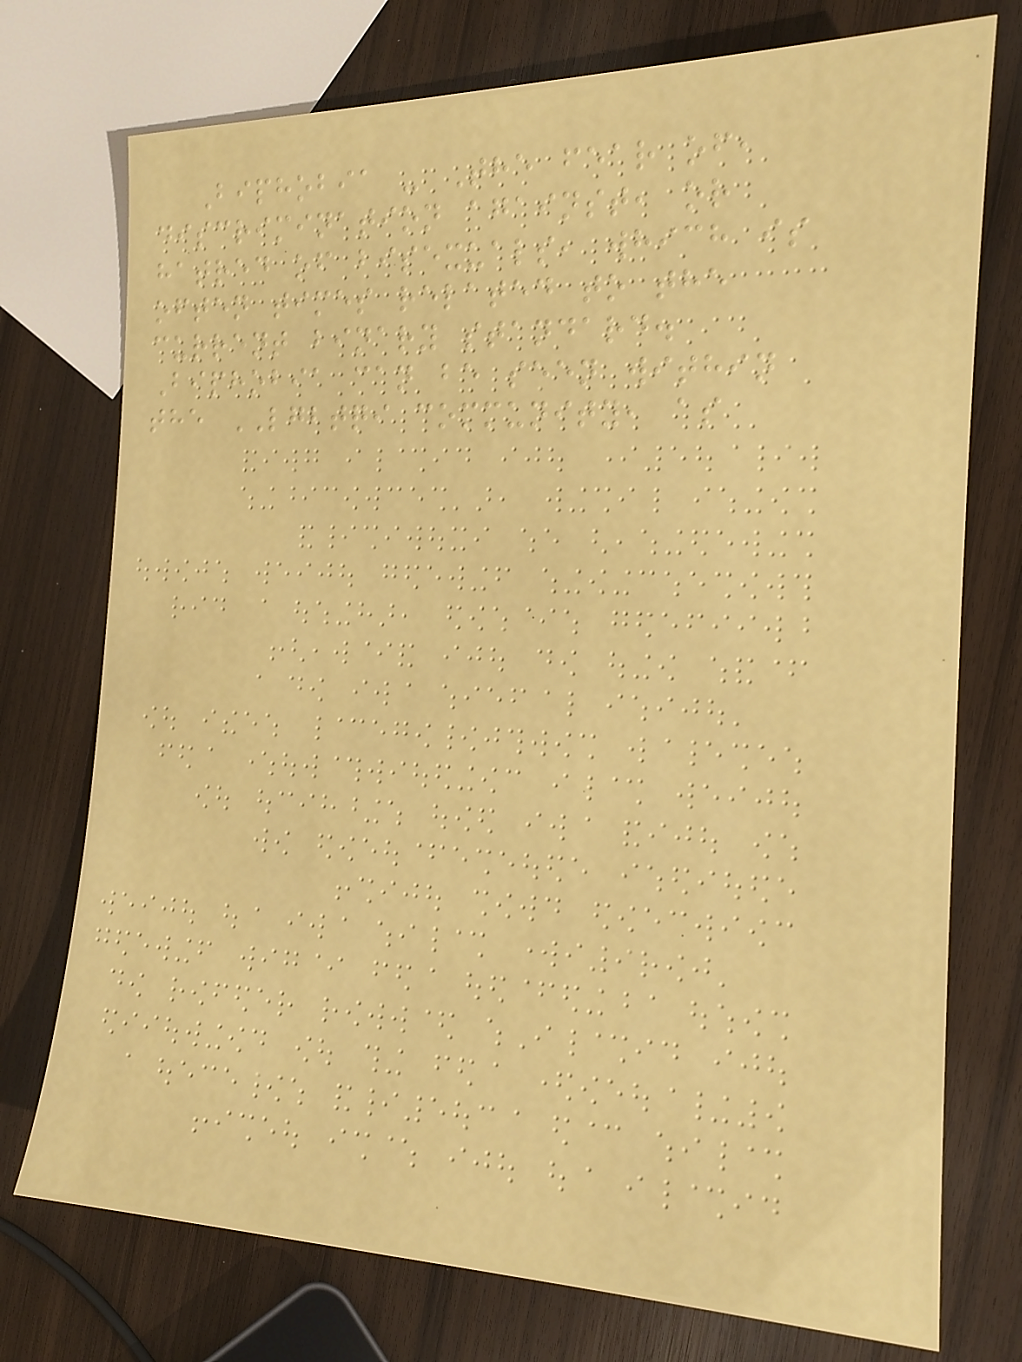Biphobia - The fear of,
discrimination against, or
hatred of bisexuals, which is
often times related to the
current binary standard.
Biphobia can be seen within
the LGBTQI community, as
